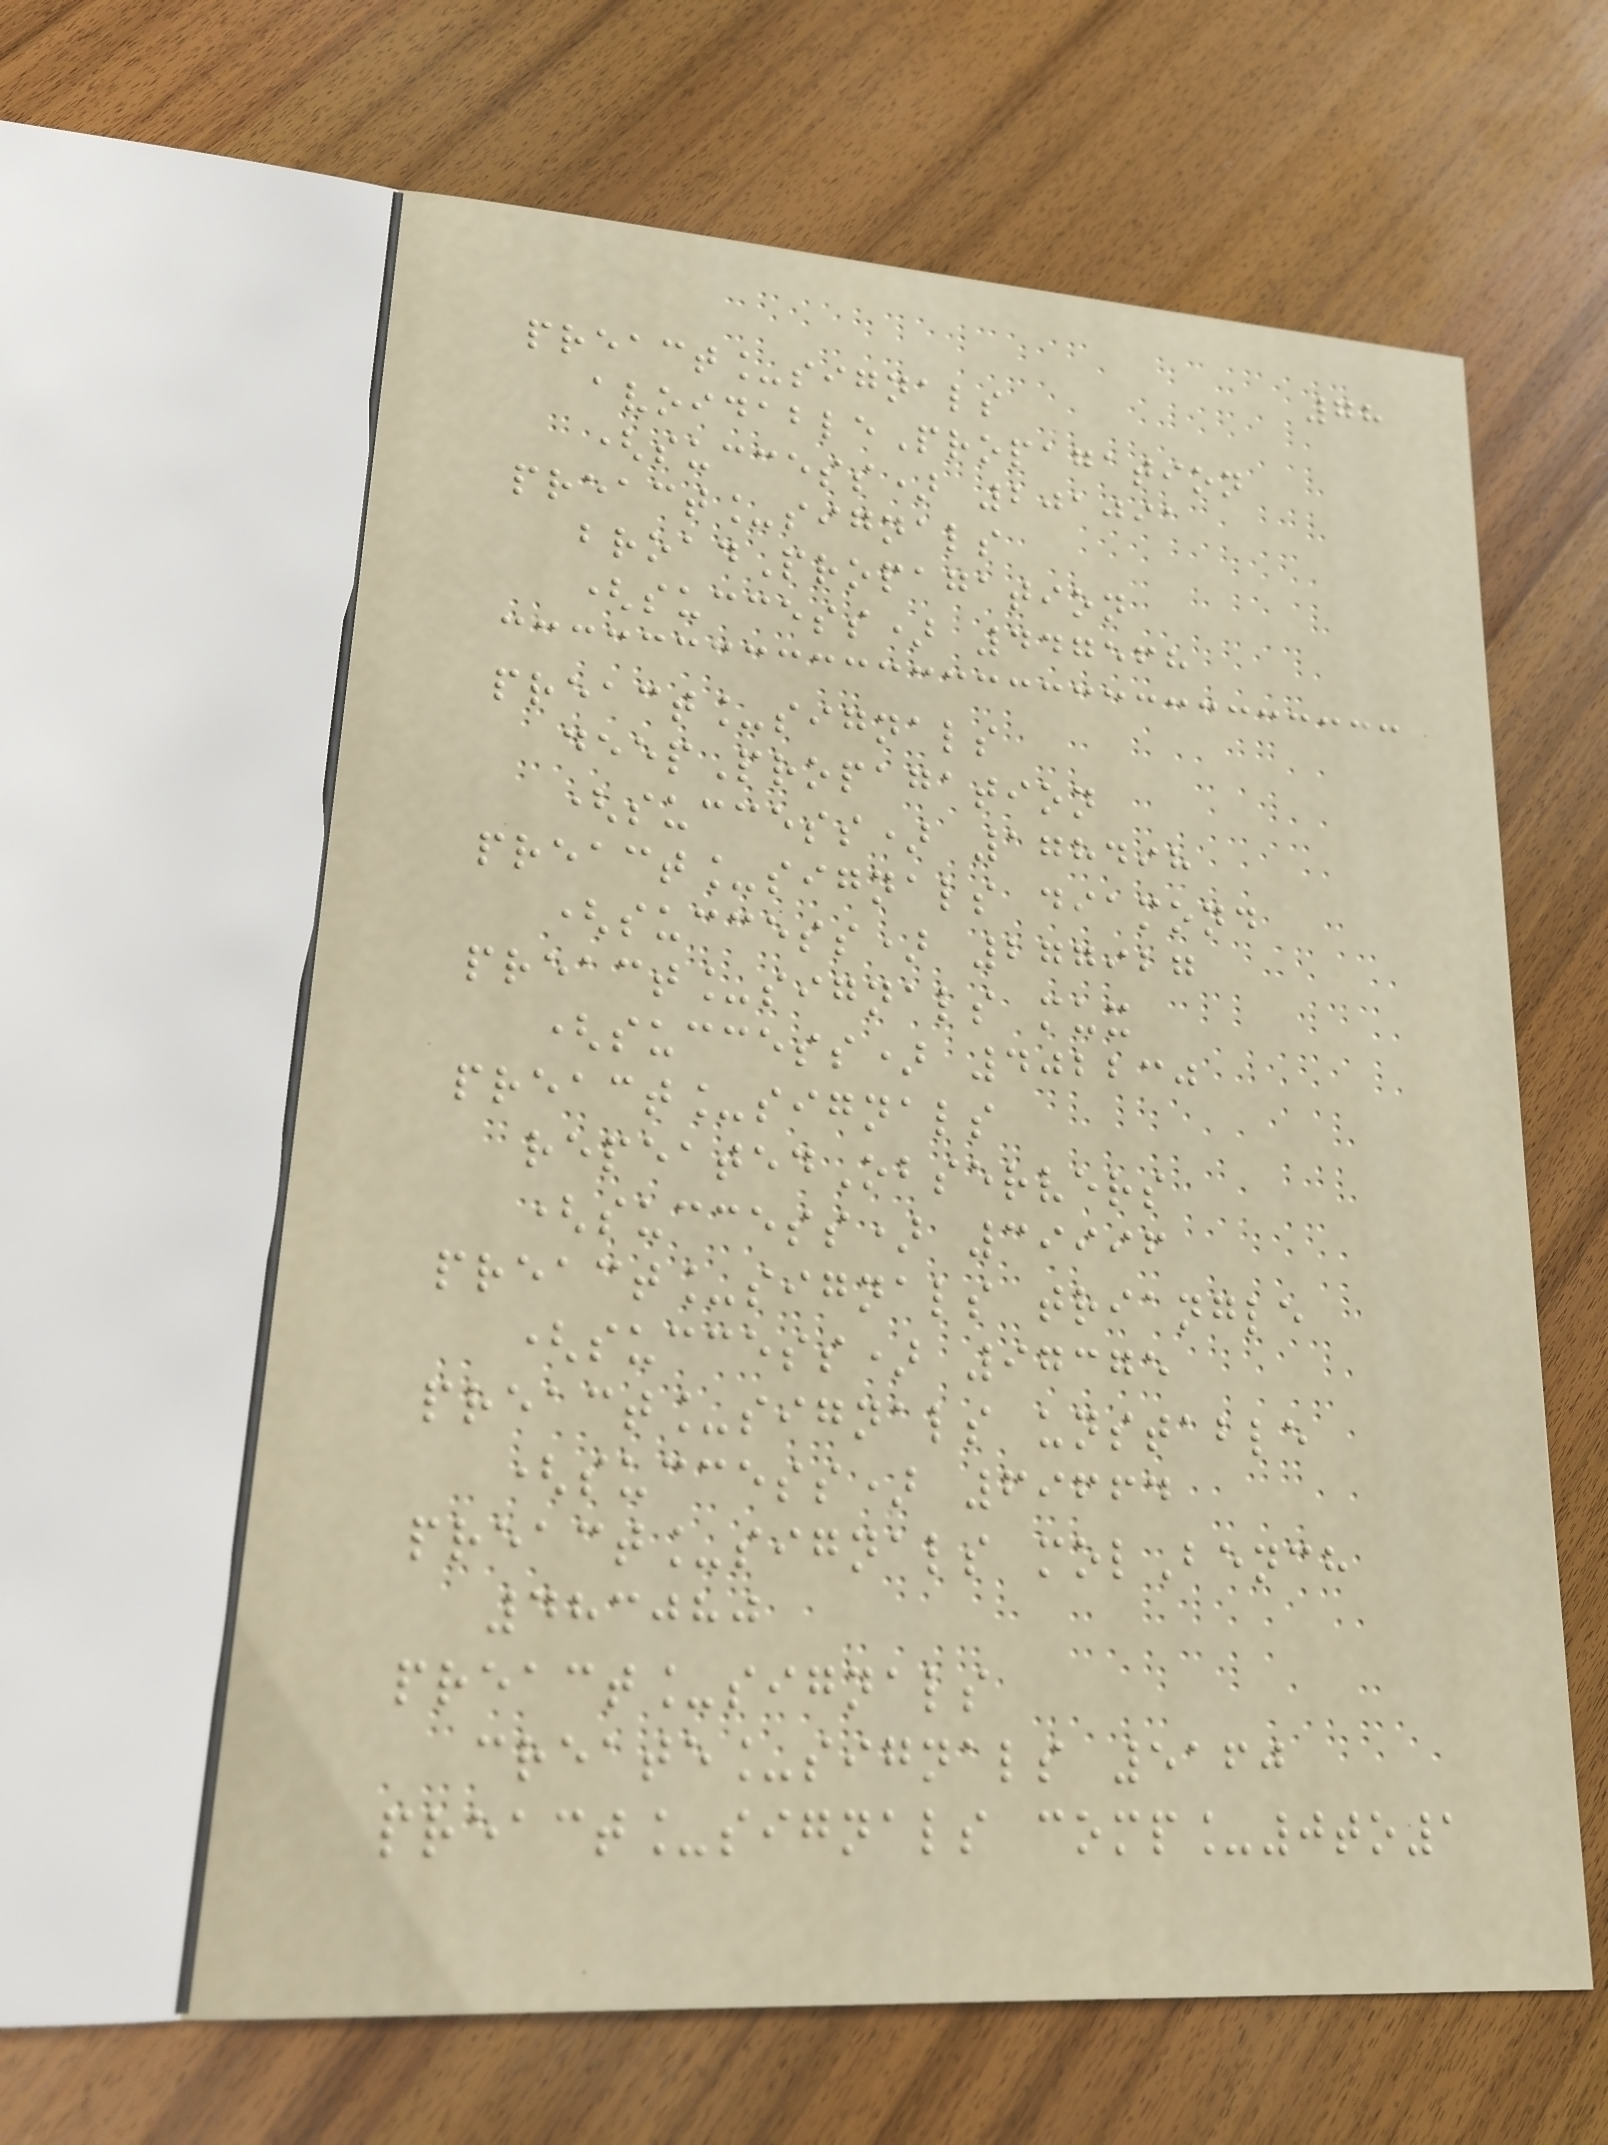78
preact_signals
avoidablePropagation
(success) 201091
preact_signals
broadPropagation
(success) 447568
preact_signals
deepPropagation
(success) 178498
preact_signals diamond
(success) 277927
preact_signals mux
(success) 402230
preact_signals
repeatedObservers
(success) 39996
preact_signals triangle
(success) 97375
preact_signals unstable
(success) 69664
preact_signals molBench
483080
preact_signals
create_signals 5160
preact_signals comp_0to1
